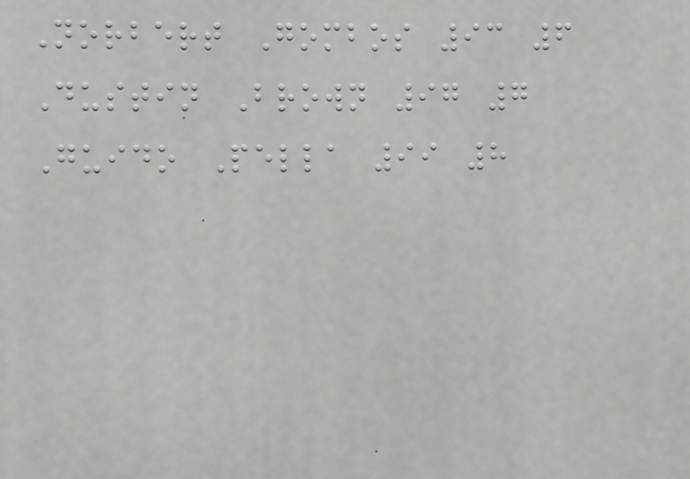Norbert Gombos 93 6
Dustin Brown 97 7
Guido Pella 99 8
